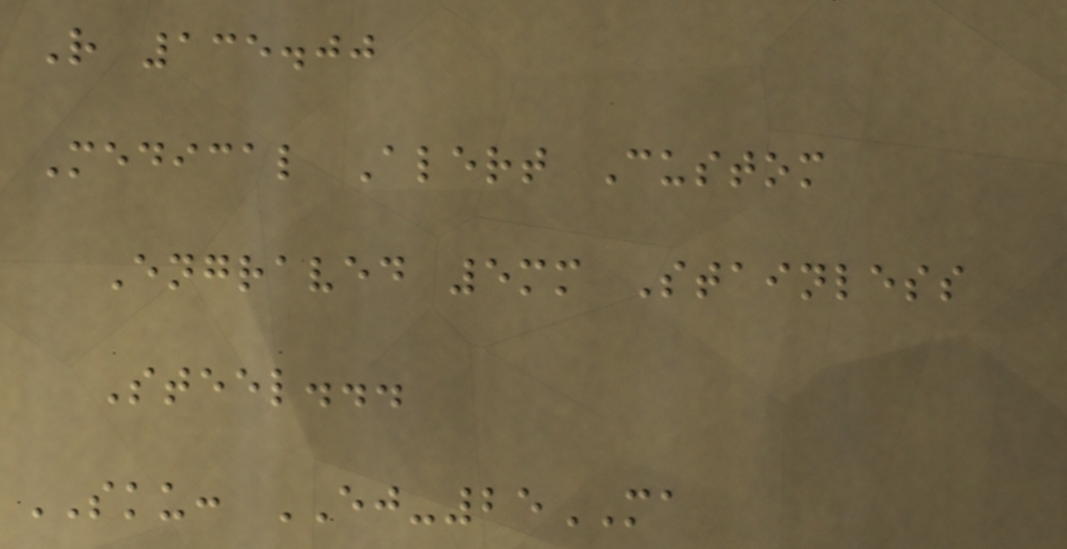R 135.00
Medical Alert Custom
Engraved 5mm Stainless
Steel...
SKU: EJ-25MA
